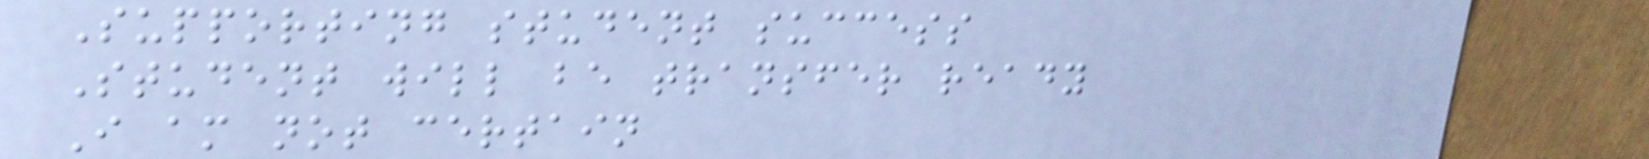Supporting student success
Student will be transfer ready
I am not certain
